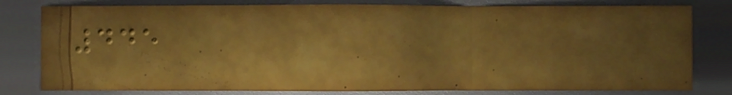445
